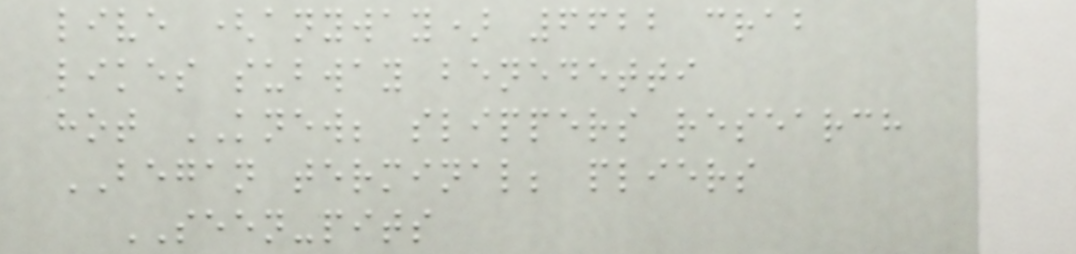live (anyway) 6622 crab
likes subway benedetti
hot KNEW; slippers research
BEGAN terminal; pliers
SEEN-pits
